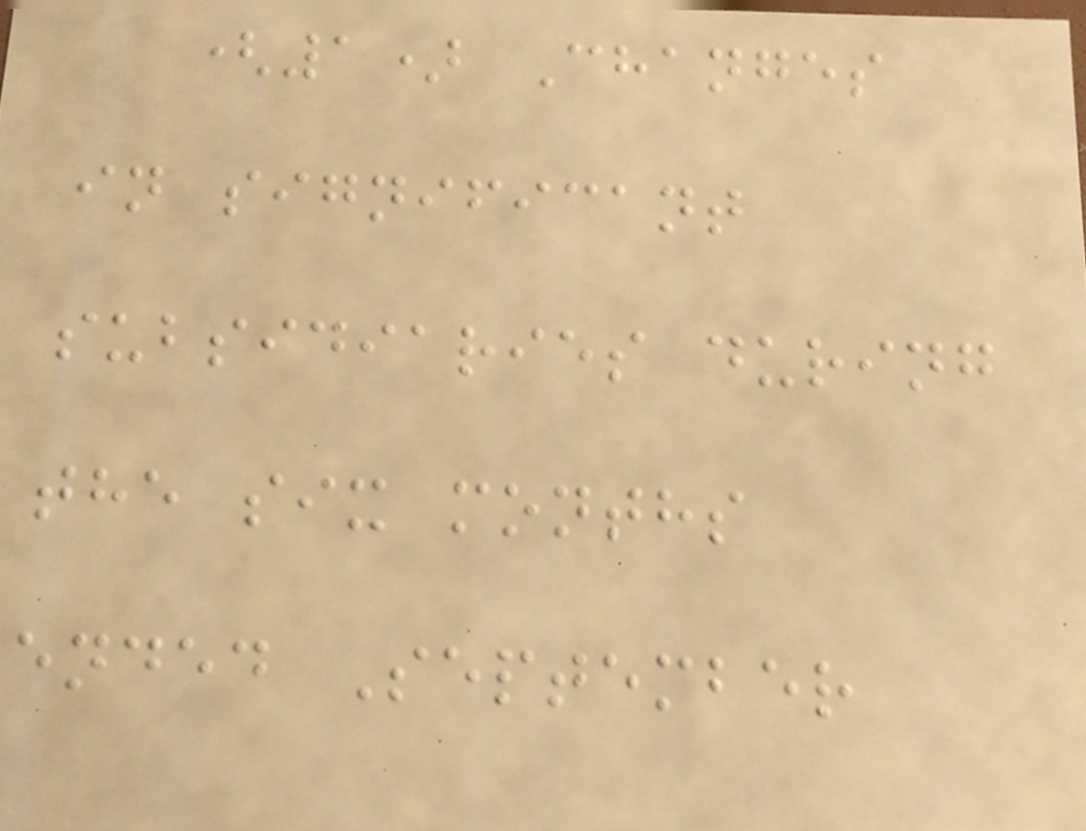(1) Changes
in significant
subsidiaries during
the six months
ended September
